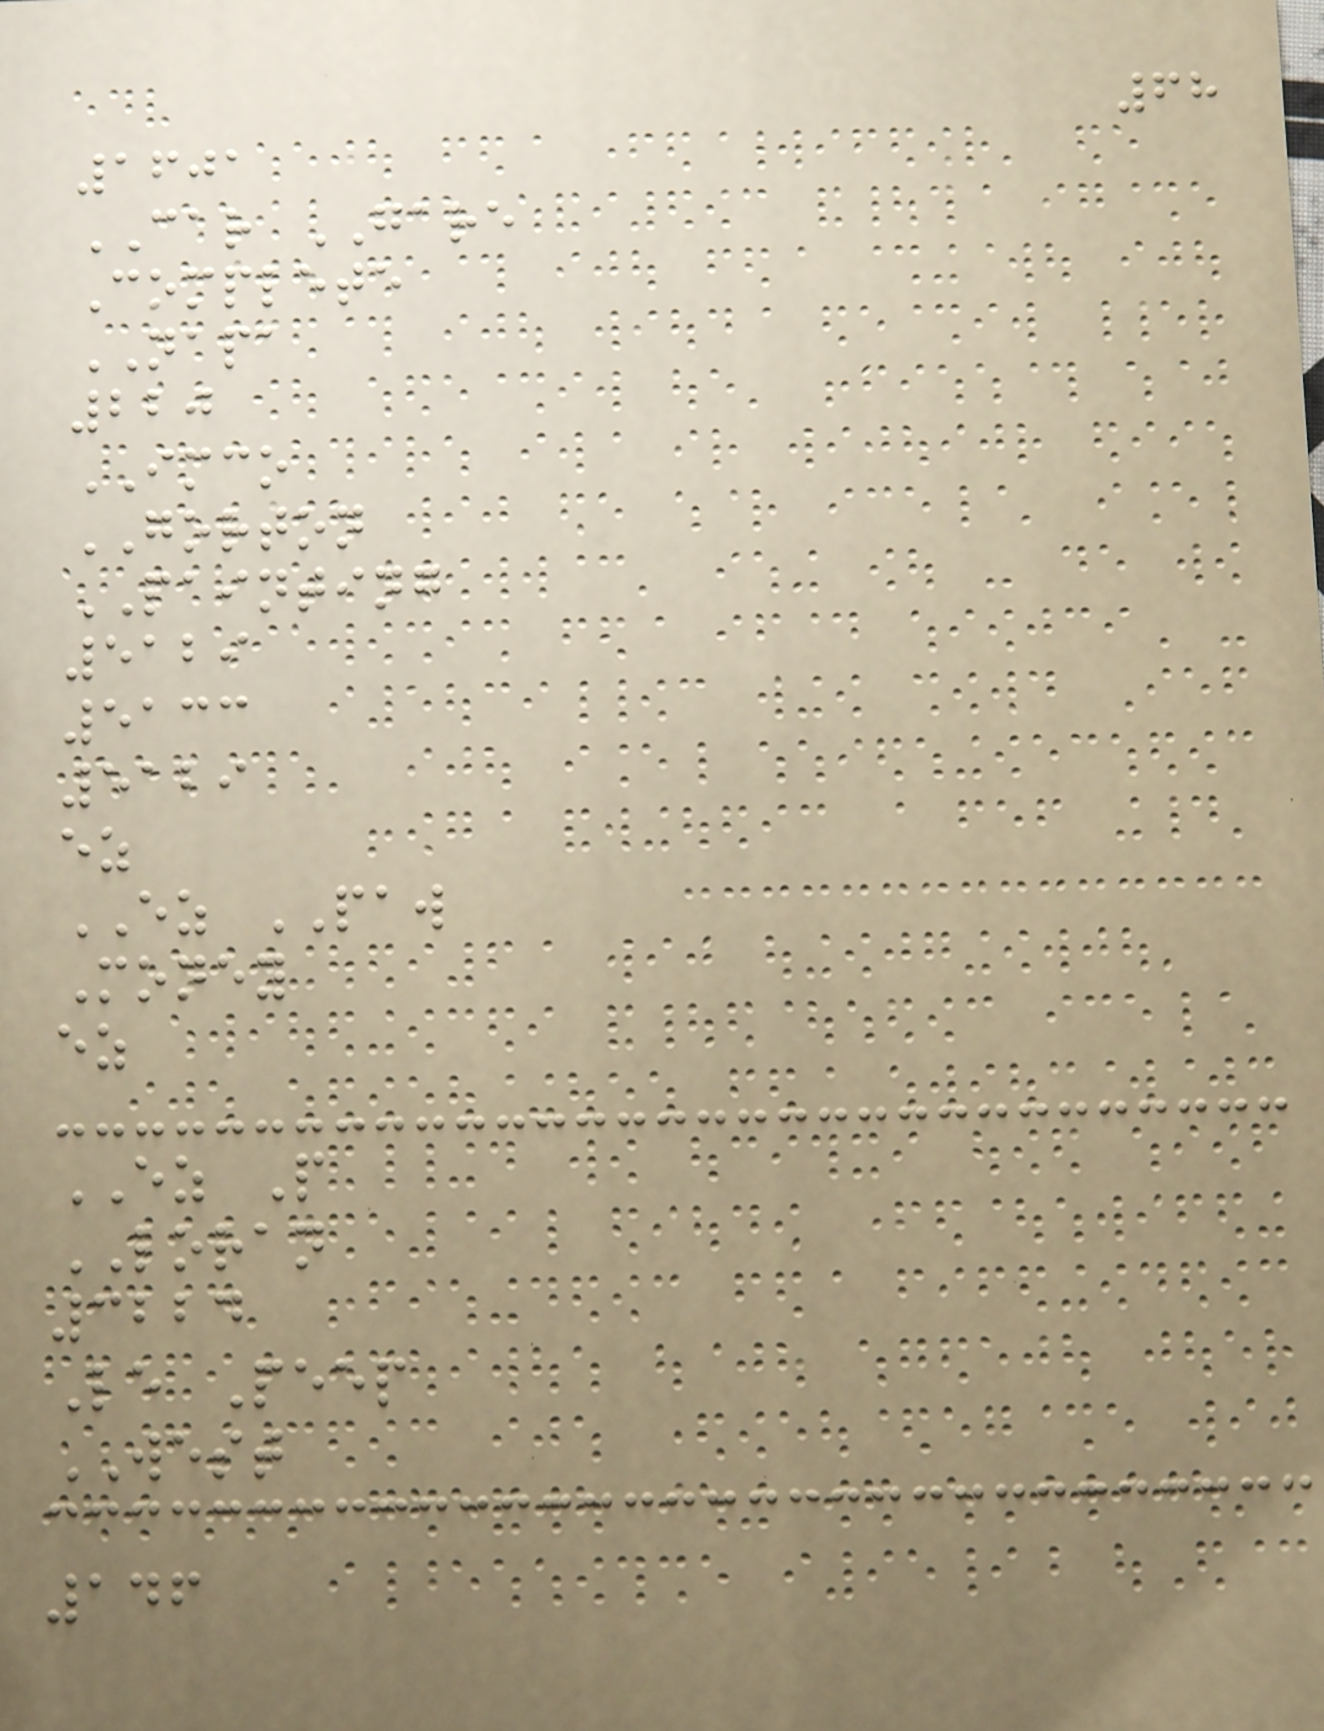68
1601
CAR GARE
Complete
NAPA
220
IMCO
GORTON
PAINTING
5129
5133
5129
ez
EZ PAW
Money
ez
EZ P
LORAN
3224
Le Peep
WEST
146
